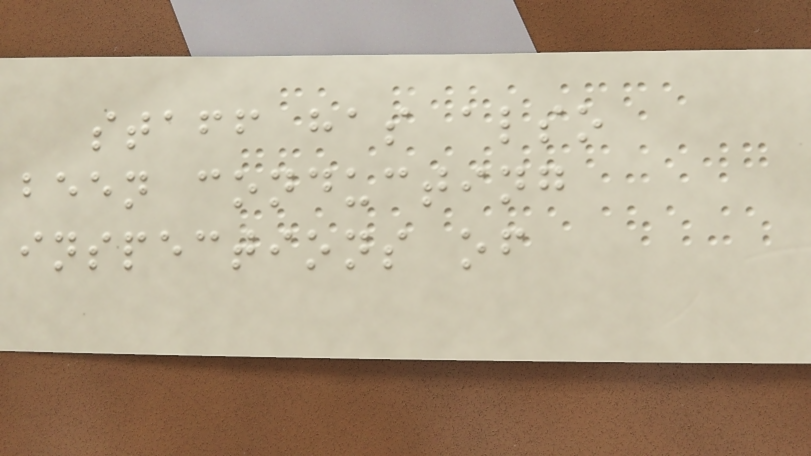staff has also
been conducting
inspections of
